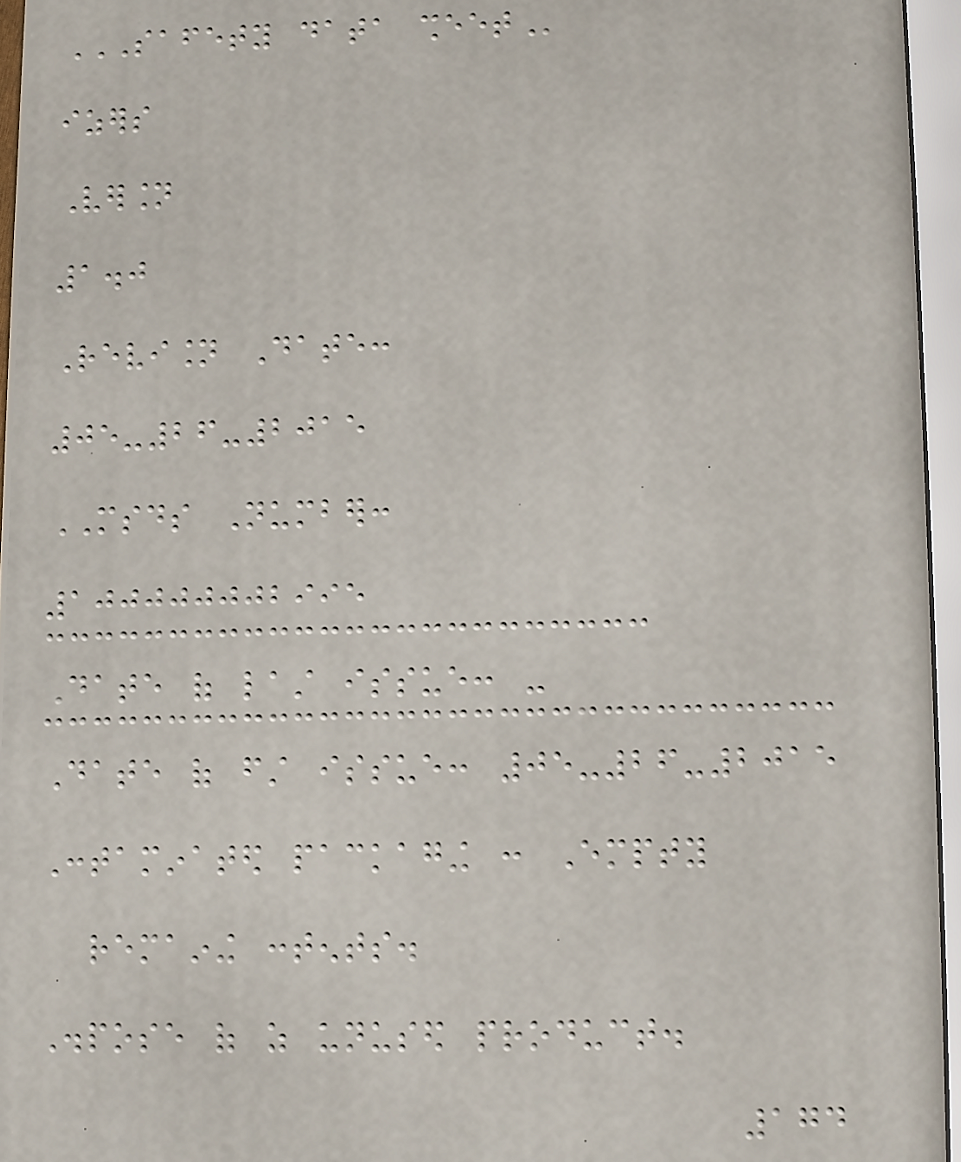SAFETY DATA SHEET
izers
Version
1.0
Revision Date:
05-26-2015
MSDS Number:
100000002995
Date of last issue: -
Date of first issue: 05-26-2015
Contaminated packaging : Empty
remaining contents.
Dispose of as unused product.
174
